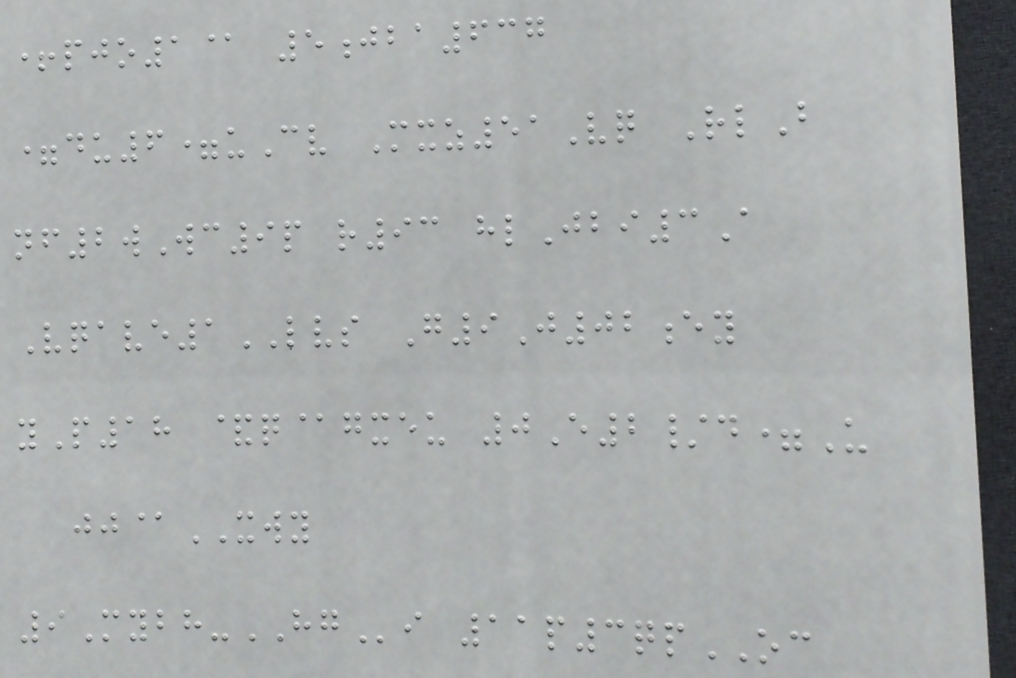+pjo1@ 5jba637
=du6=uCv Mxz51Vq RlB
nf2wWc9p r93 hlJbi3A
Vqave1LVS G9J02ey
yP18 &q@gxeu 0E2/d=U
jj@XWY
9Mybh-HGi 11p3qpOC
